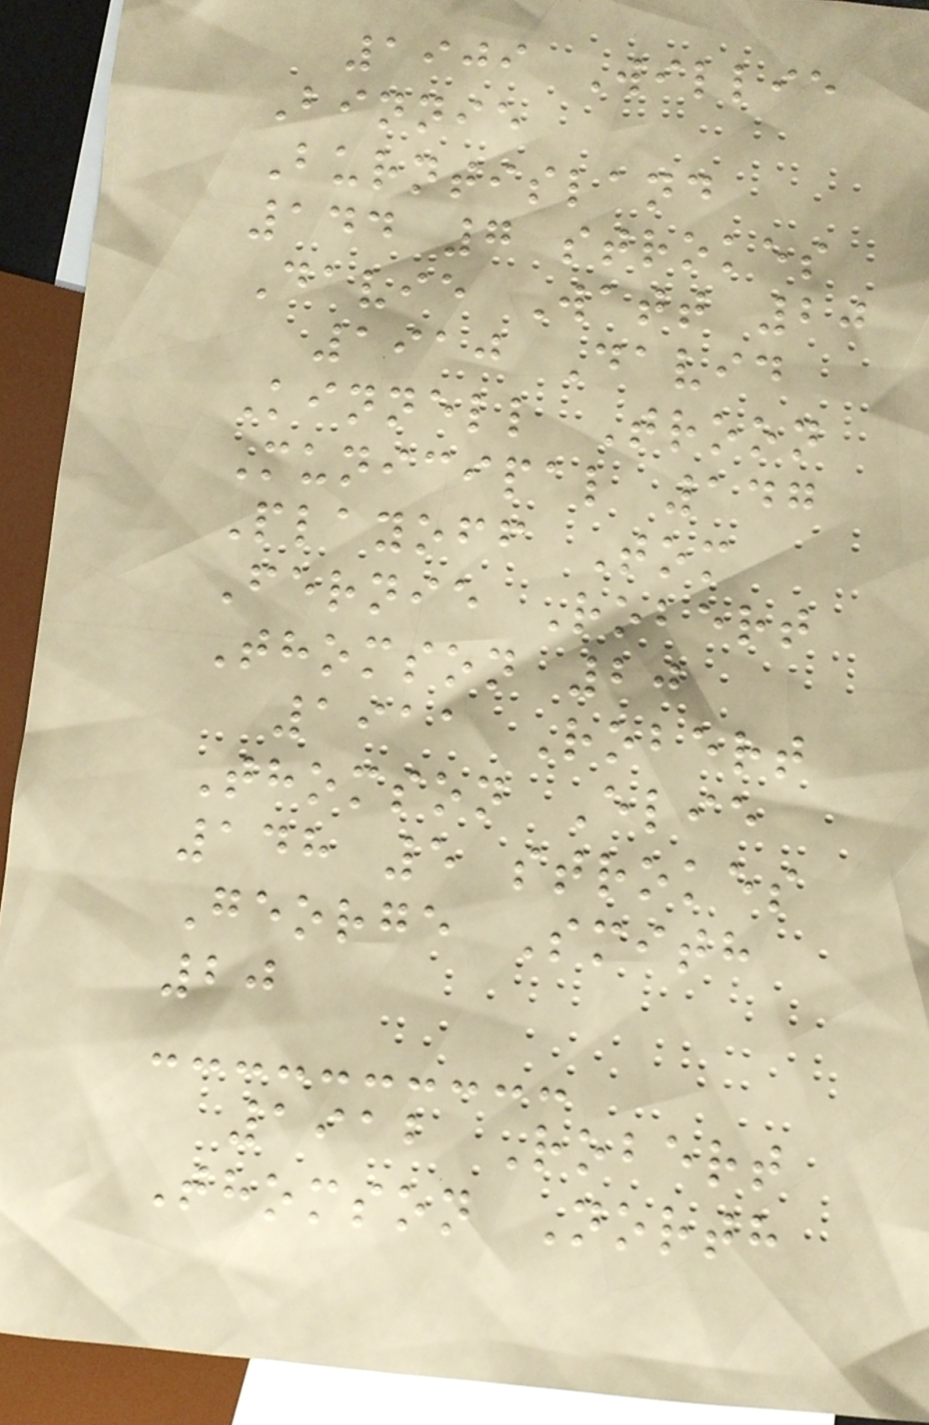1909 Willie
Binnie
Burntisland
144 7 strokes
Davie Watt 20
1910 David
Kinnell Troon
Municipal 147
Playoff Tom
Fernie Robert
Thomson 20
1911 Robert
Thomson Elie
148 5 strokes
George Smith
20
1912 Robert
Thomson North
